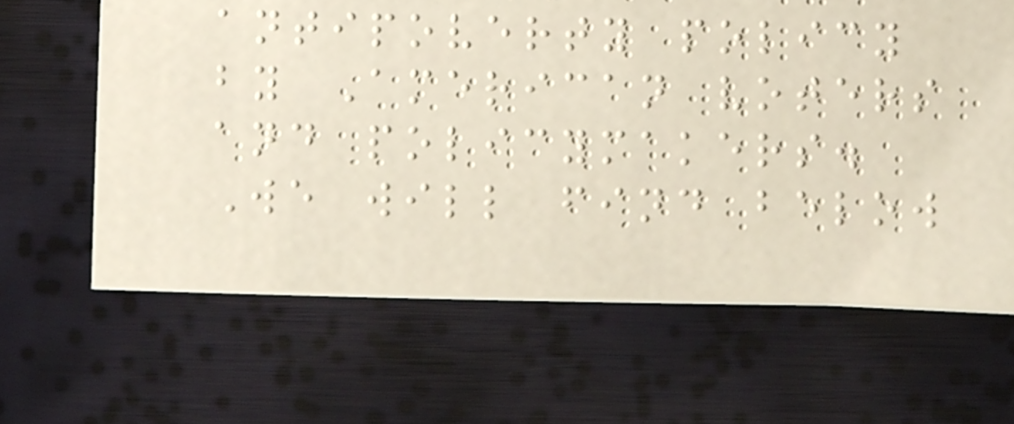antipoverty policy
by American voters
and policymakers.
We will find below
